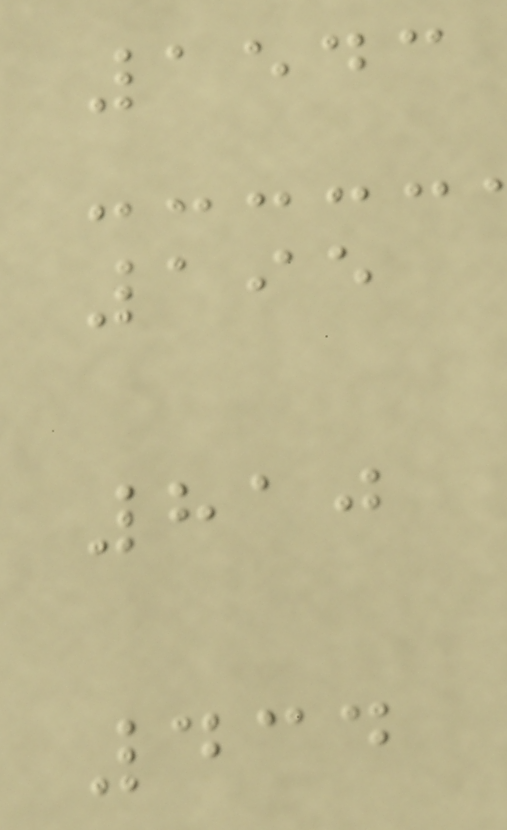1543
195
810
434
